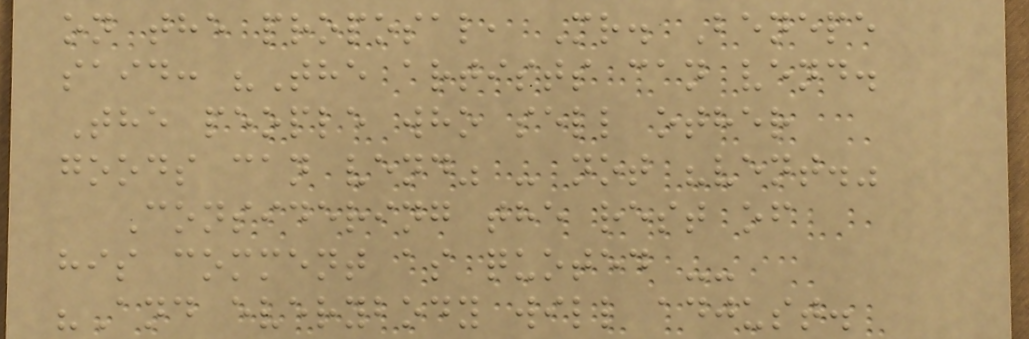on the proposal, Mr. Benepe
said: "The artists can vend.
The people who sell other
goods can vend" - not "vent."
Considering the rest of
his comment as quoted --
"And everybody will adjust.
